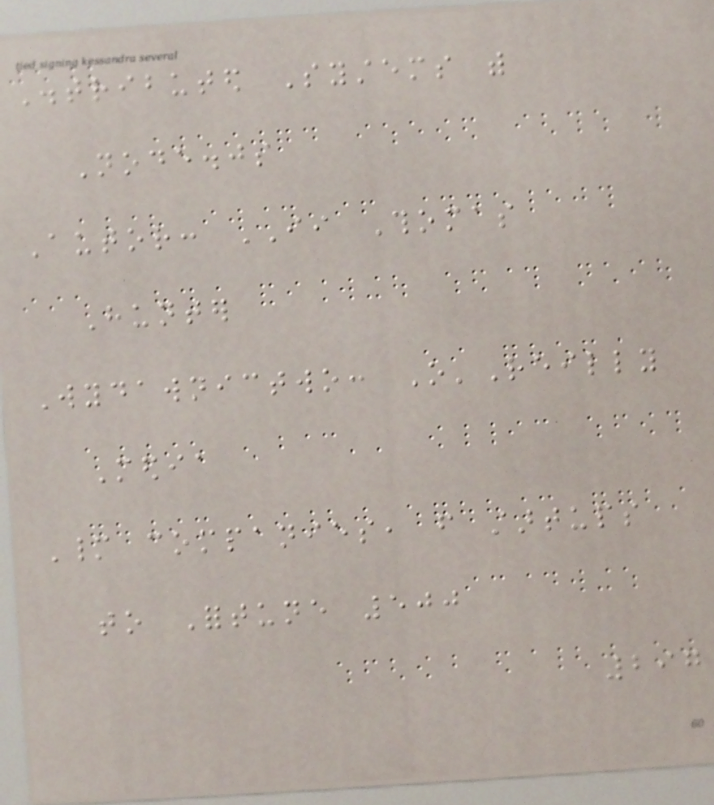Distributed Systems with
Node.js
Autor: II Thomas
Hunter
Wydawnictwo: O'Reilly
Media
Many companies, from startups
to Fortune 500
297
